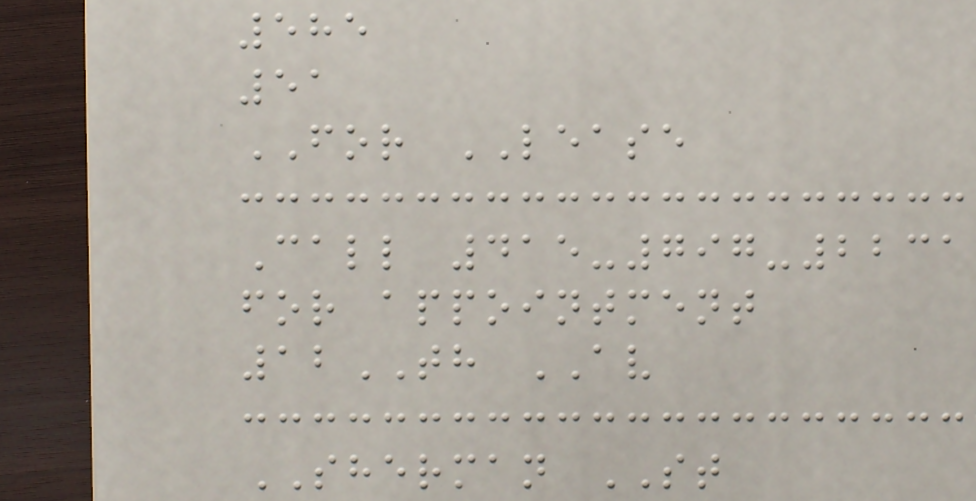585
51
FOR LEASE
Call 415-797-2231
for appointment
12TH AV
SHERMAN ST
